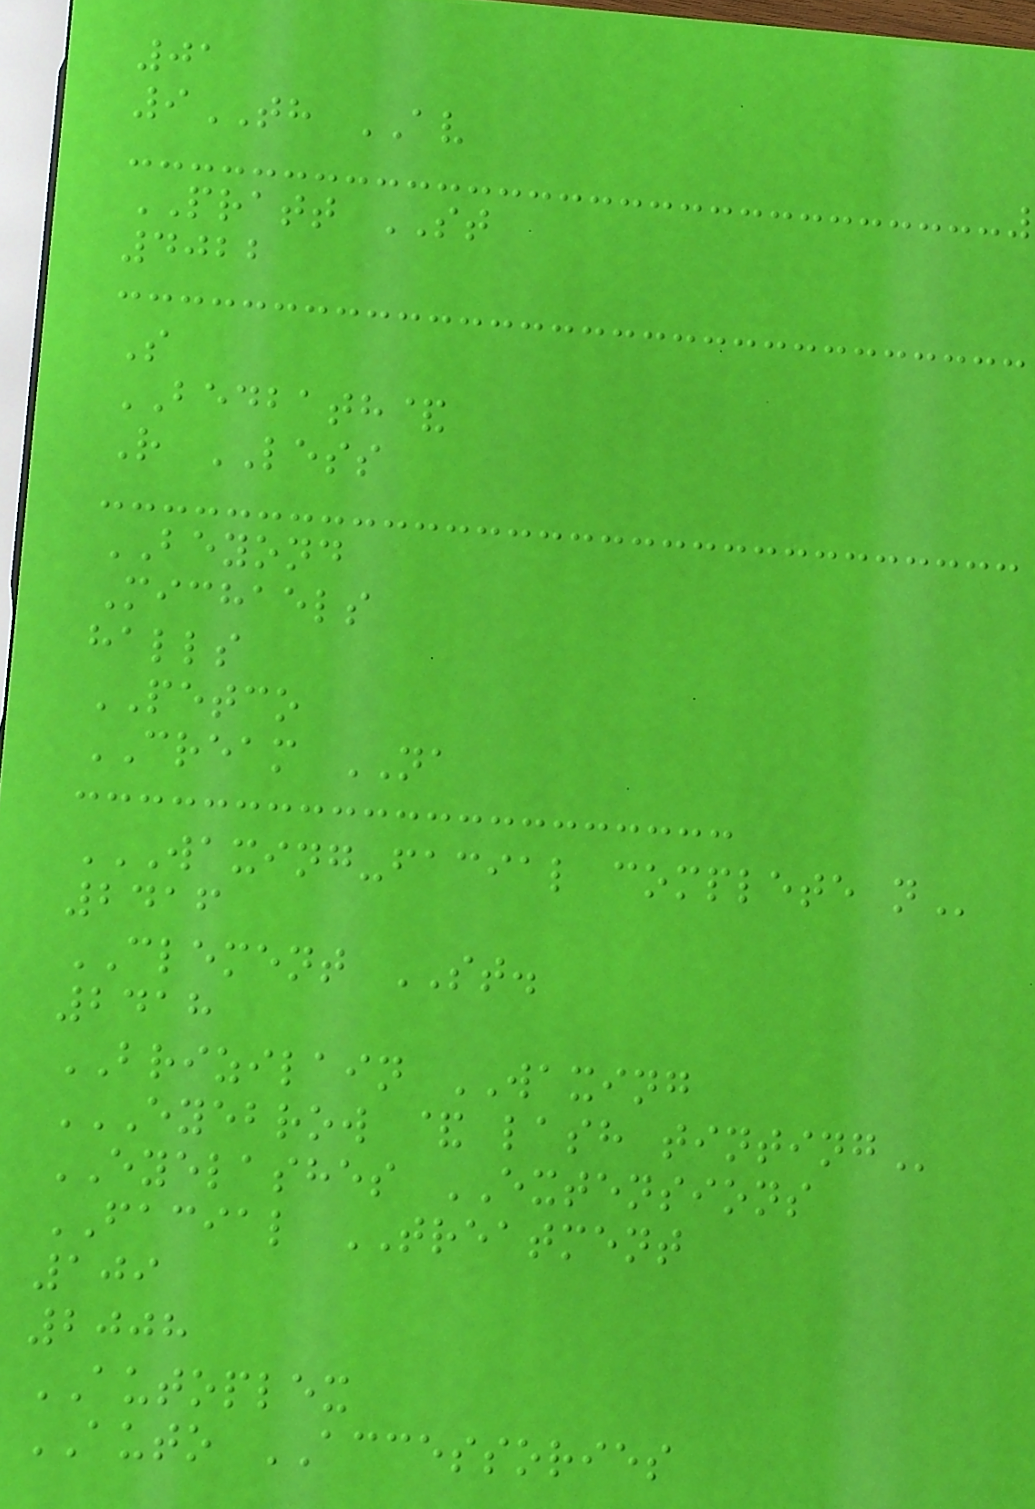01
9TH AV
PRATT ST
4022
S
BEDBATH&
R LESS
BEYOND
Michaels
halls
PETCO
CREAM NA
WAXING-FACIAL COMPLETE N
2416
CLEMENT ST.
2418
BRIZILAIN WAXING
EYEBROW & LASH TINTING
EYELASHES EXTENSIONS
FACIAL TREATMENT
109
2008
AUTOPLEX
AUTO ACCESSORIES
